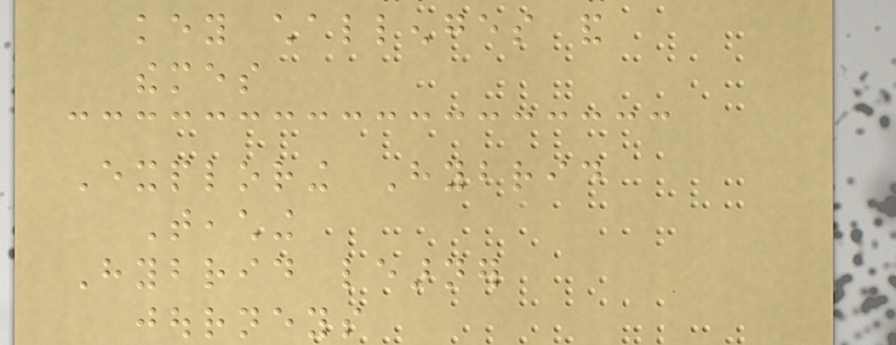key challenges and
themes
Exploring Hybrid
Teaching
Hybrid learner
journeys
